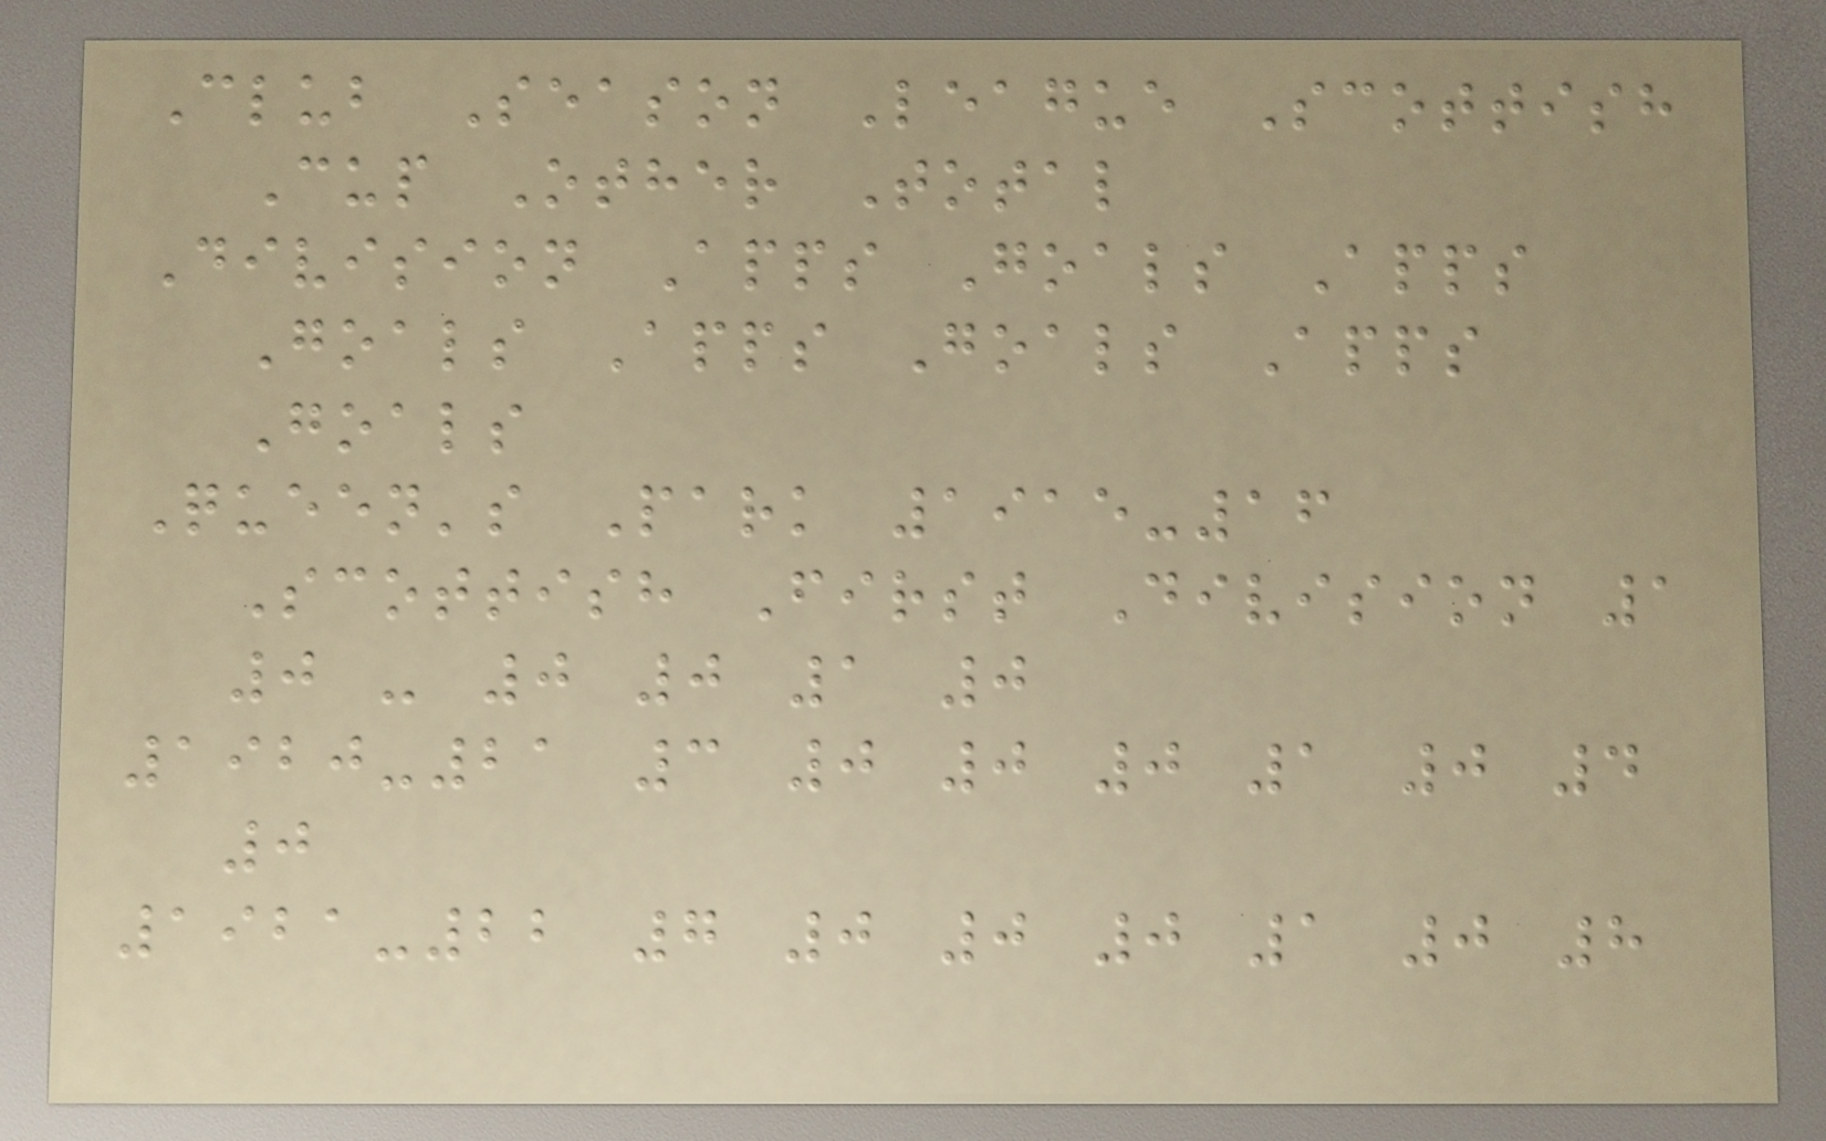Club Season League Scottish
Cup Other Total
Division Apps Goals Apps
Goals Apps Goals Apps
Goals
Queen's Park 1915-16
Scottish First Division 1
0 - 0 0 1 0
1920-21 3 0 0 0 1 0 4
0
1921-22 7 0 0 0 1 0 8
